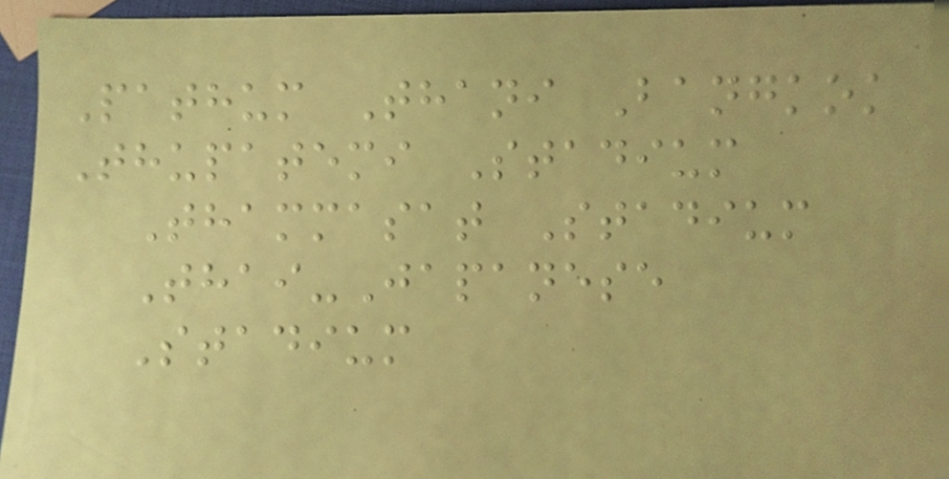Pathum Thani Bangkok
Thupatemi Stadium
Thammasat Stadium
Thai-Japanese
Stadium
